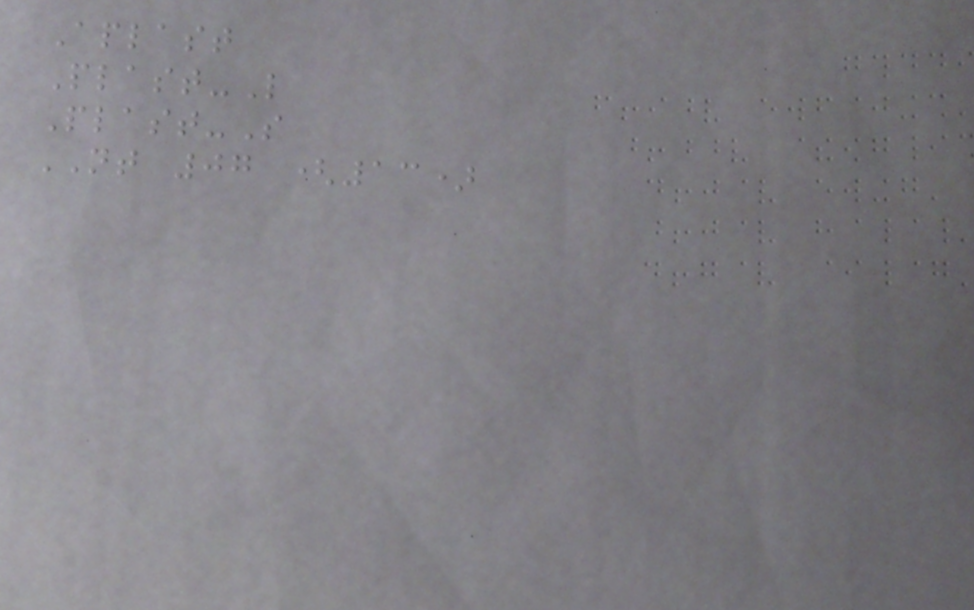Aplast
Plast-L
Plast-S
NT 07 (13)
